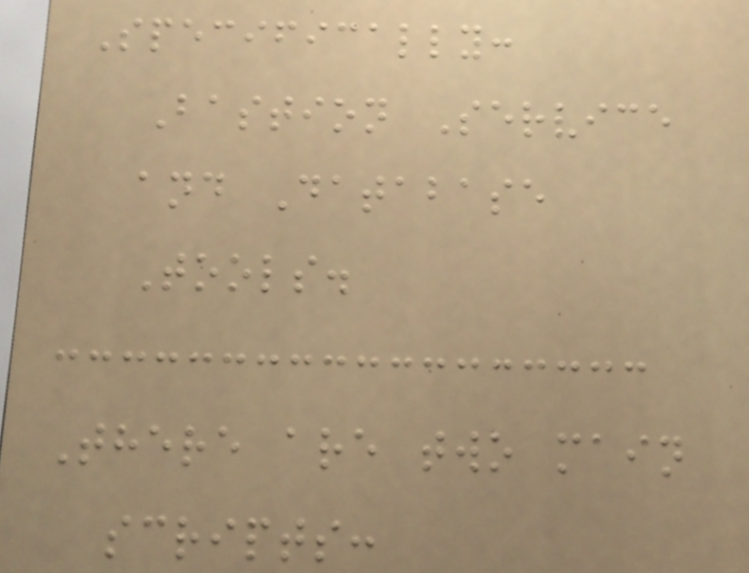Specifically:
Bastion Service
and Database
Tools.
There are two main
scripts:
